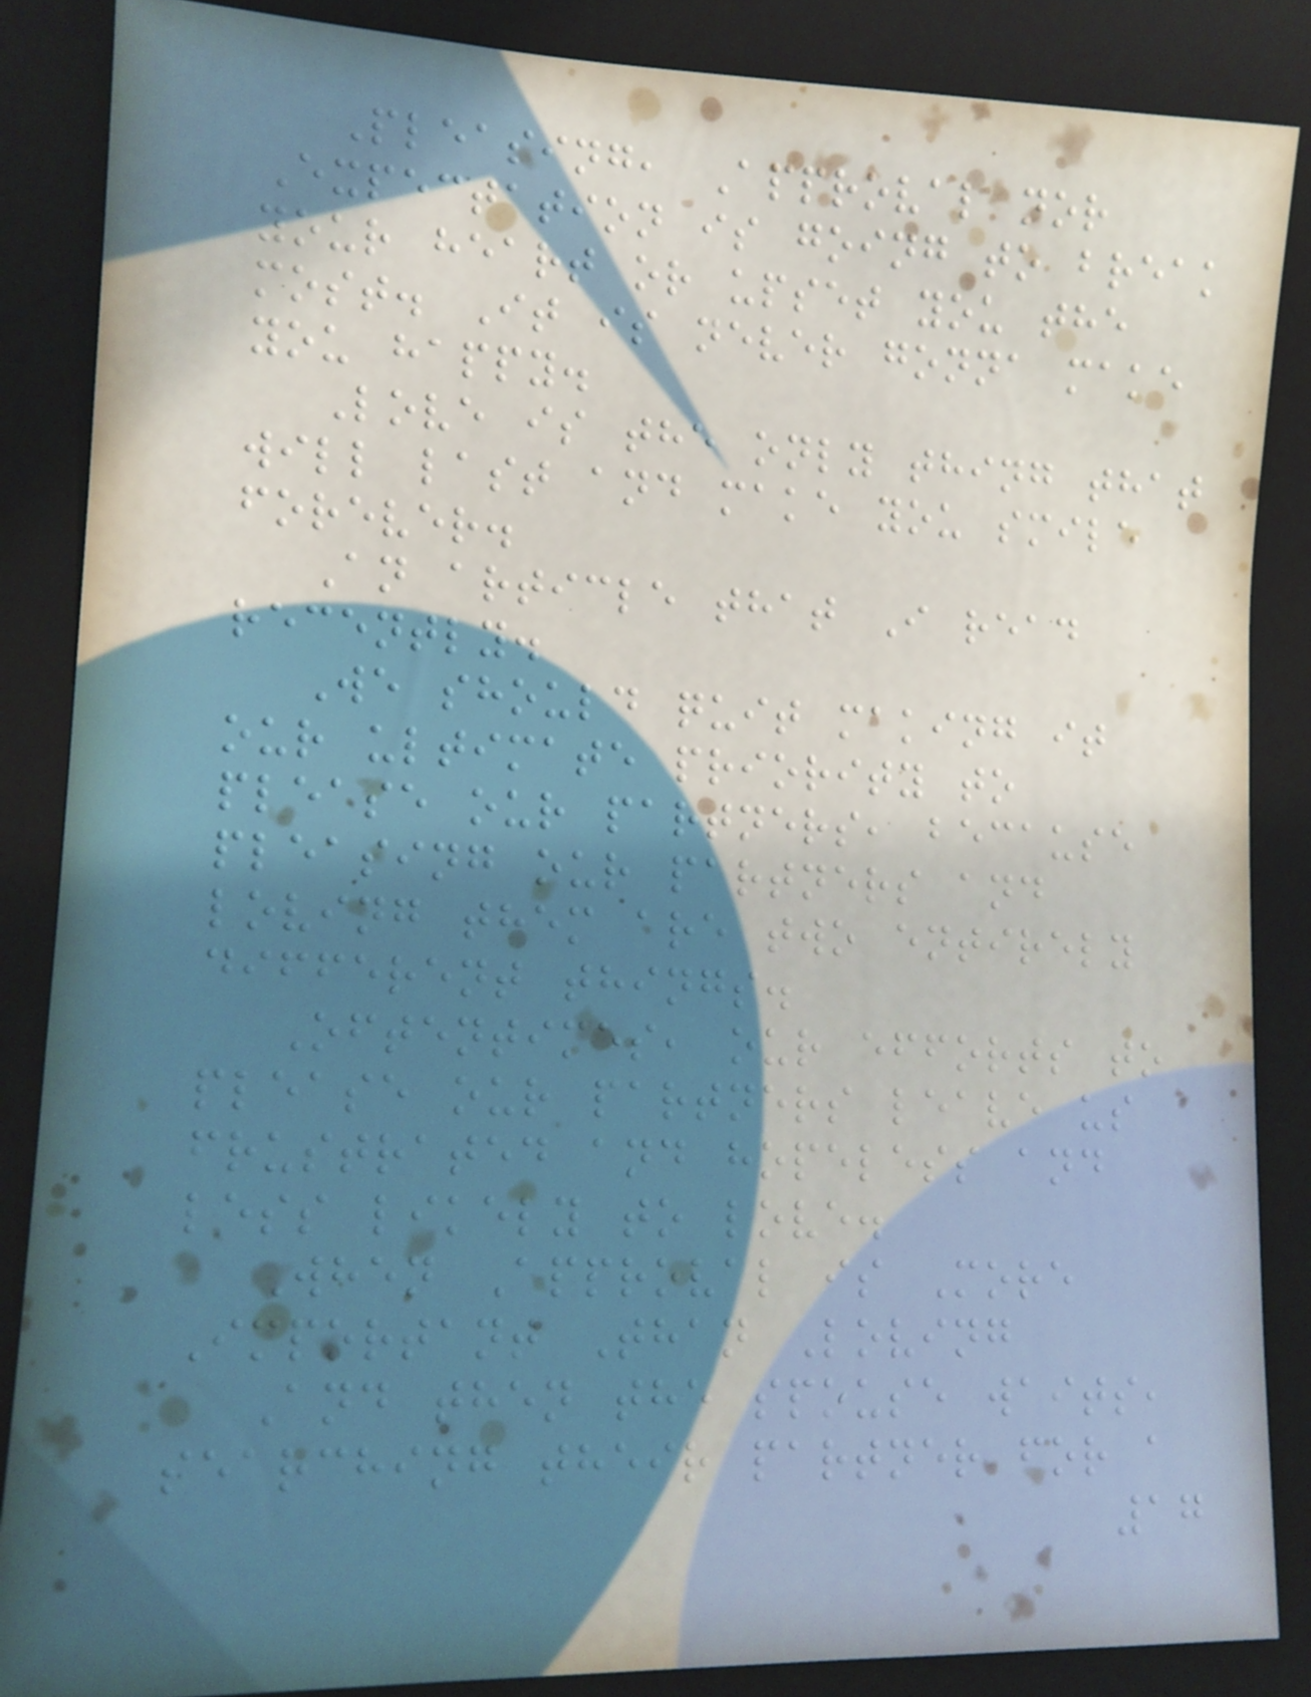Pleasing, Approval nor
Expectation is going to break
your heart or upset you the
most. It is never gonna make
you happy.
Love is the only thing that
will last and make you smile
forever.
An article that I read
recently.
We should quit making it
our ultimate priority to
please our partners, because
pleasing our partners and
loving them are two entirely
different things.
Oftentimes, our efforts to
please our partners leave us
frustrated and hopeless and
less likely to love.
When Approval is More
Important Than Loving
And then the spouse waits,
searching their partner for a
17
